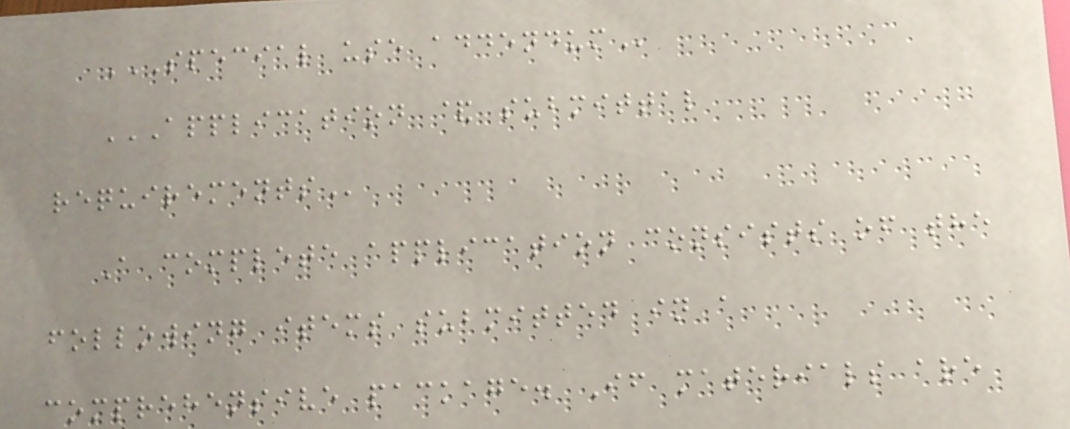SPECIAL USE ADDENDUM
APPLICATION & SUBMITTAL
REQUIREMENTS
A complete application consists of the
following items submitted in a
comprehensive package. If materials are
